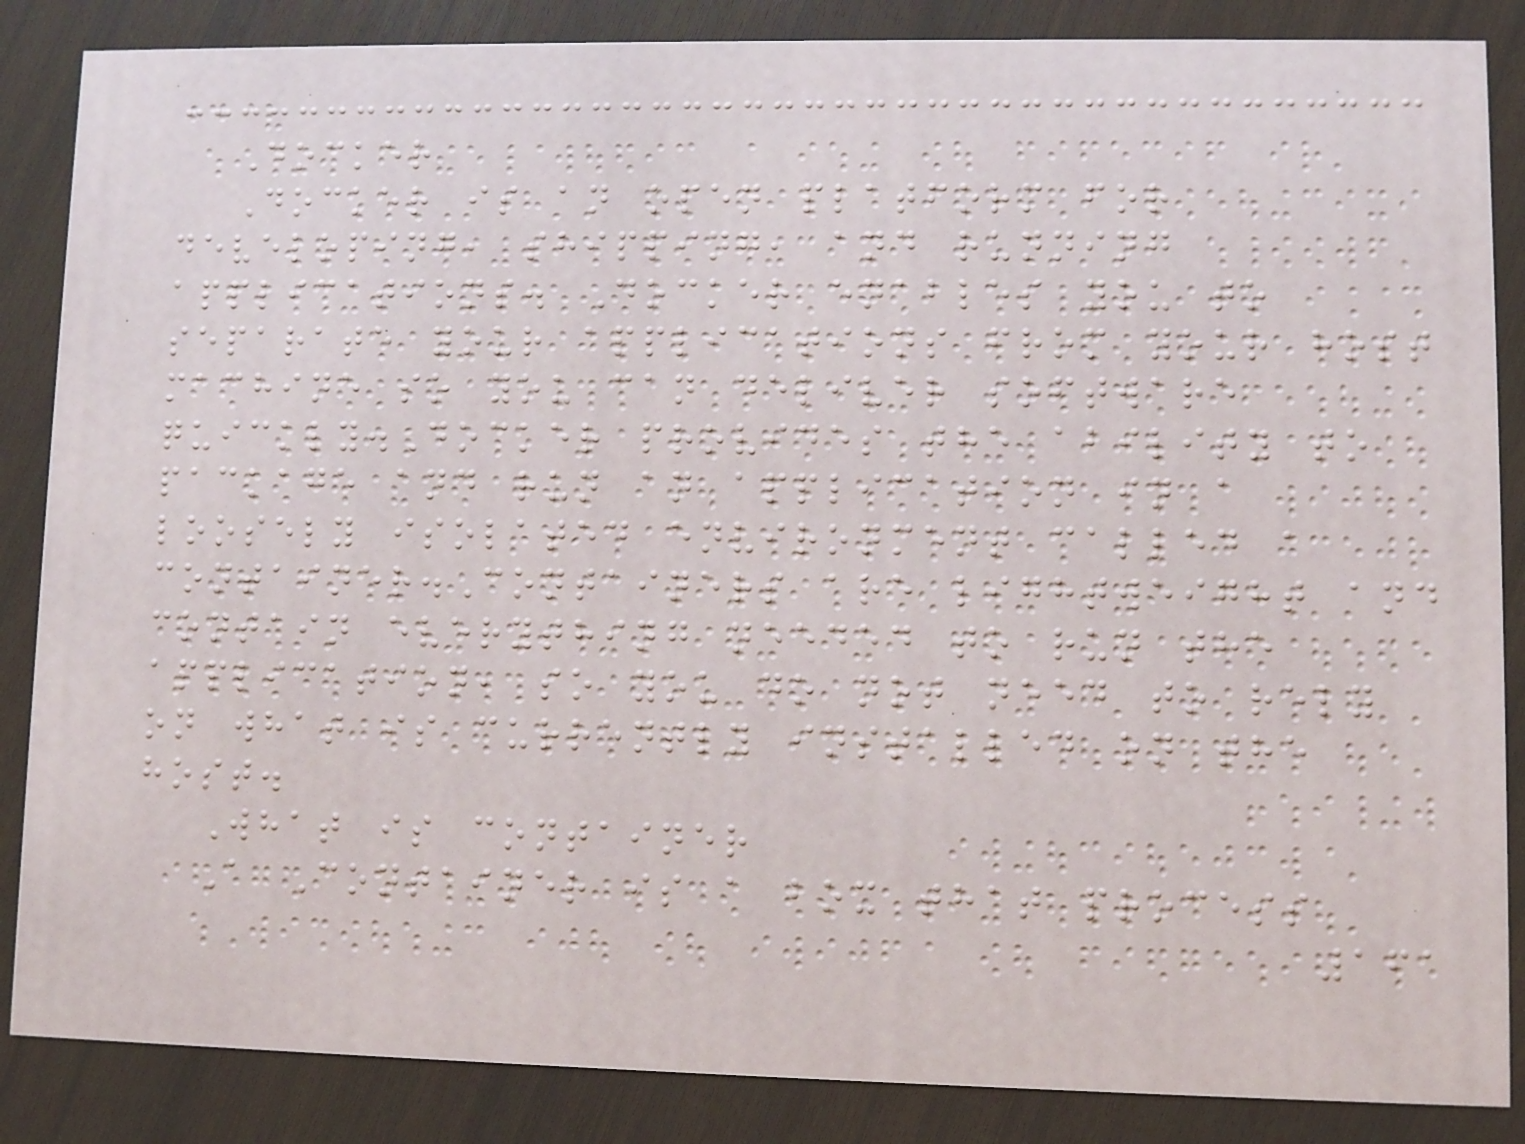Docker
Docker is an open platform for
developing, shipping, and running
applications. Docker enables you to
separate your applications from your host
machine so you can deliver software
quickly.Docker provides the ability to
package and run an application in a
loosely isolated environment called a
container.Containers are lightweight and
contain everything needed to run the
application, so you do not need to rely
on what is currently installed on the
host.
What is container
A Container is a box that process
161
